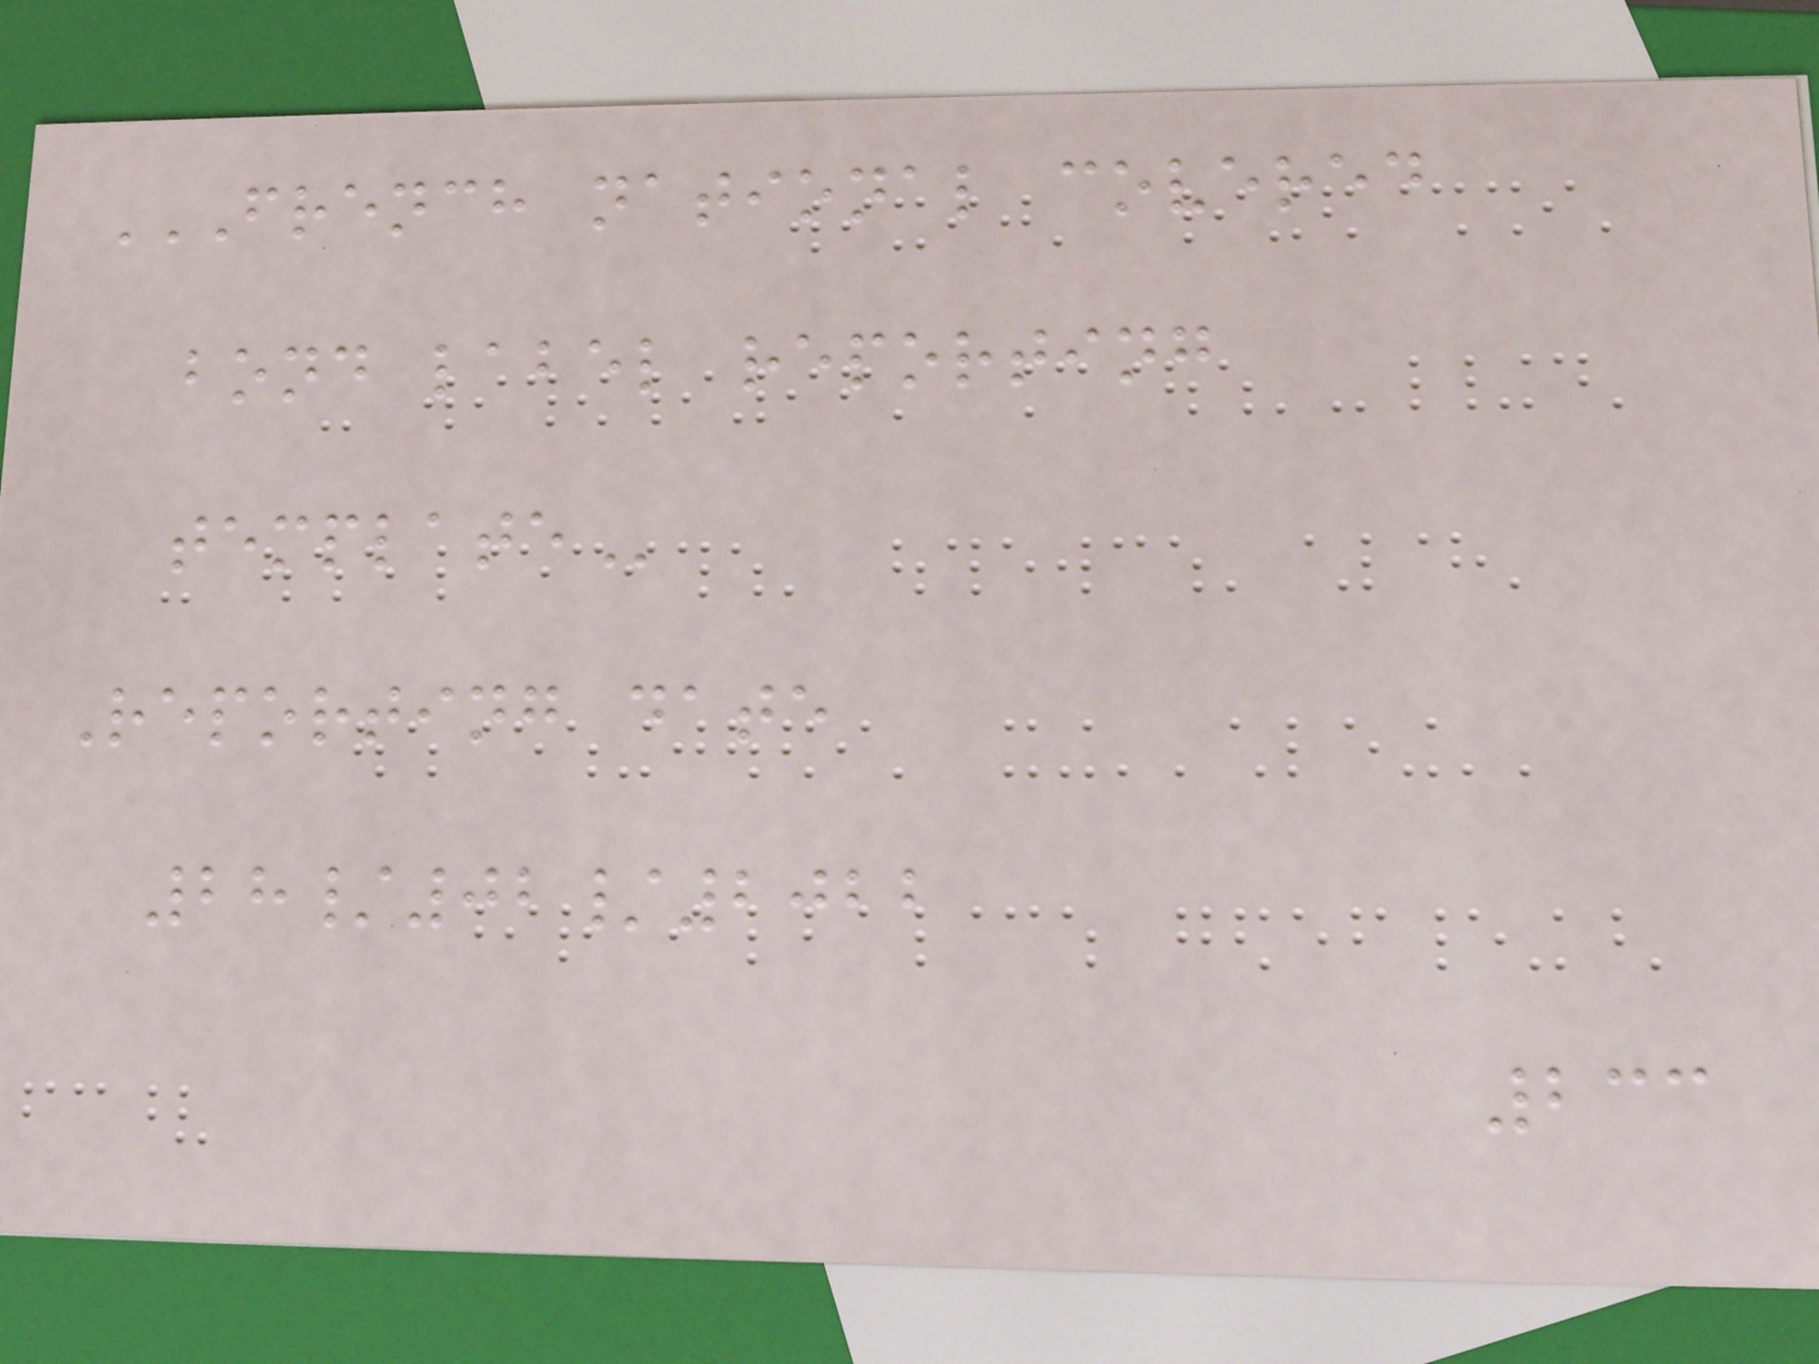FRENCH NATIONAL COVERED
BOND LABEL REPORTING
TEMPLATE
Reporting date
28/02/2022
233
